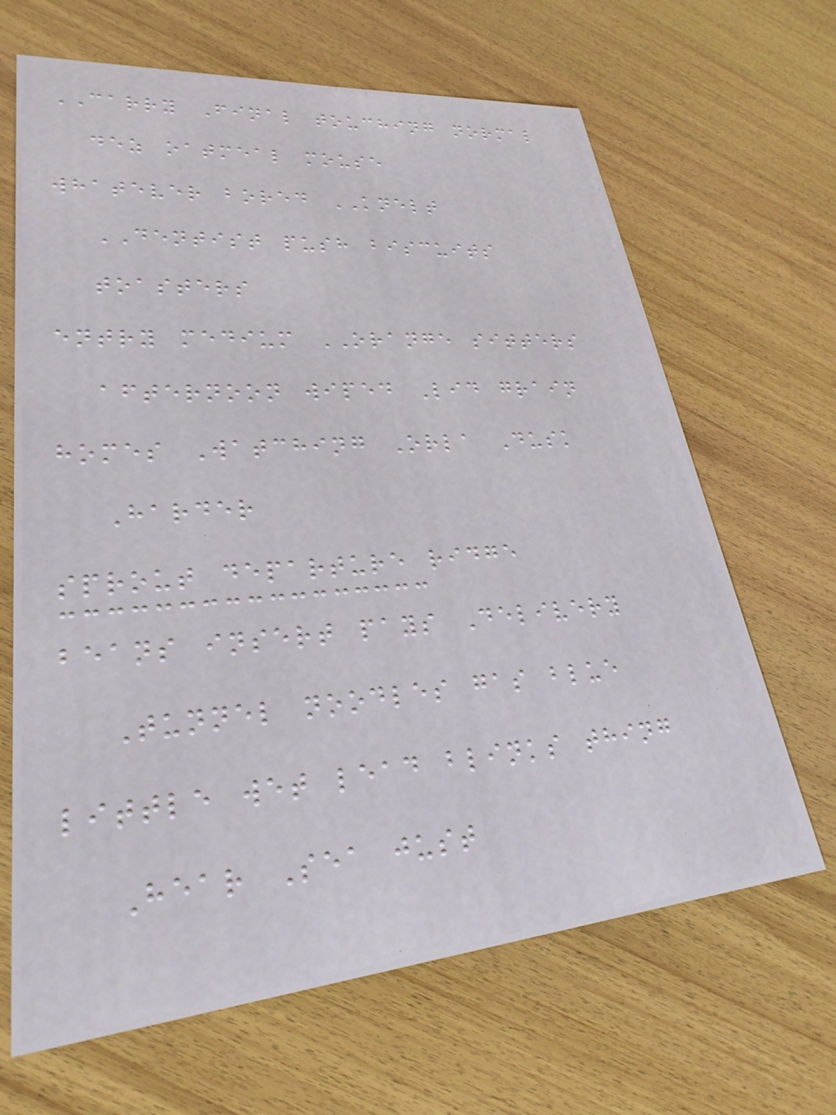CARRY Final touching normal
dez oatmeal mouse
whatever bored KNELT
DENTIST push biscuits
toasters
entry medium ORANGE sitters
afternoon wiped Lid grain
homes Watching Orla Dusk
Harder
sprout departure ridge
beans insert pays Delivery
Tunnel noodles gas blue
little wet lead blinks thing
Hear Sea just
